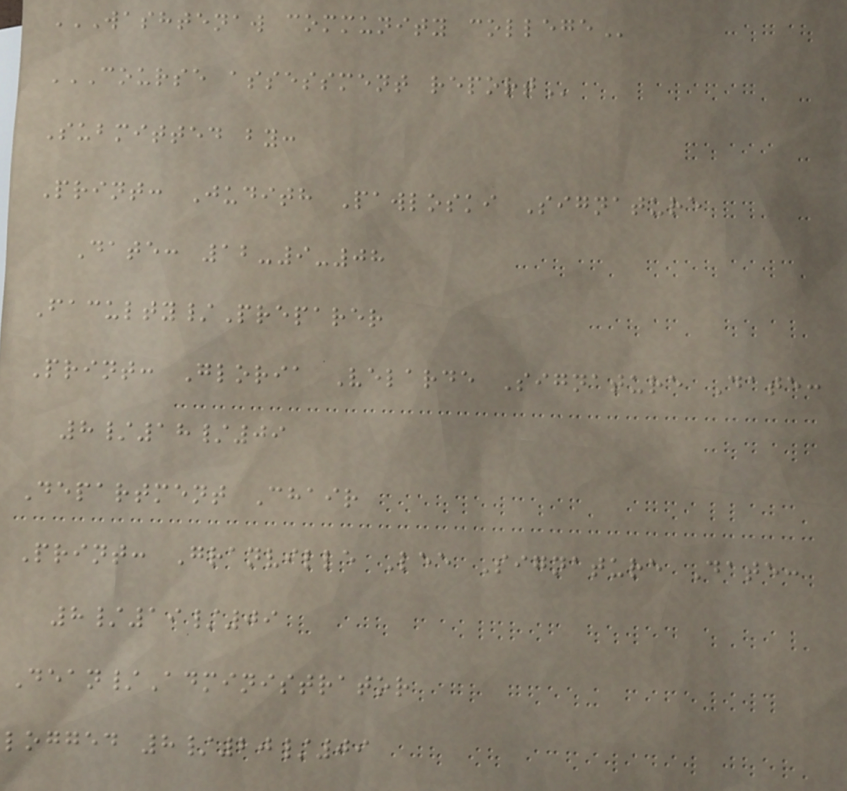WASHTENAW COMMUNITY COLLEGE
COURSE ASSESSMENT REPORT
Submitted by:
Print: Judith Pawloski Signature
Date: 12-9-08
Faculty/Preparer
Print: Gloria Velarde Signature Date:
8/18/09
Department Chair
Print: Granville Lee Signature Date:
8/19/09
Dean/Administrator
logged 8/20/09
